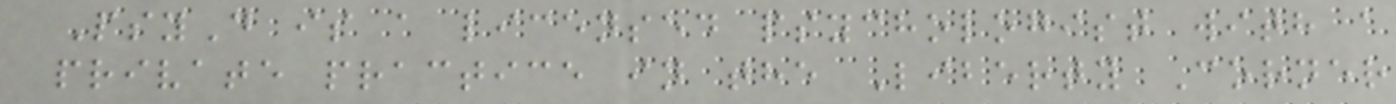PsyD is a licensed psychologist with a
private practice in the Liberty Corner
